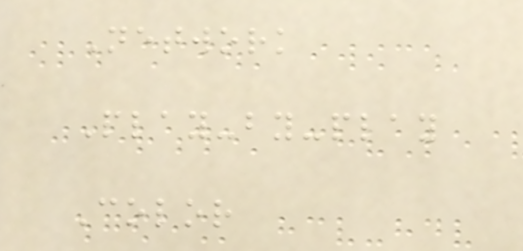Network
Play-by-play
Color
